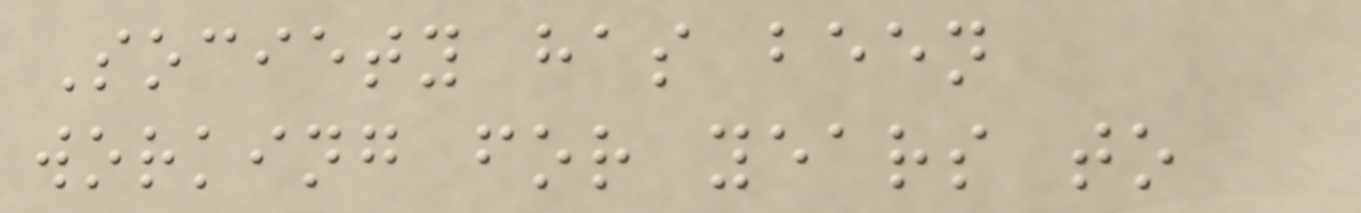Society has been
working for years to
